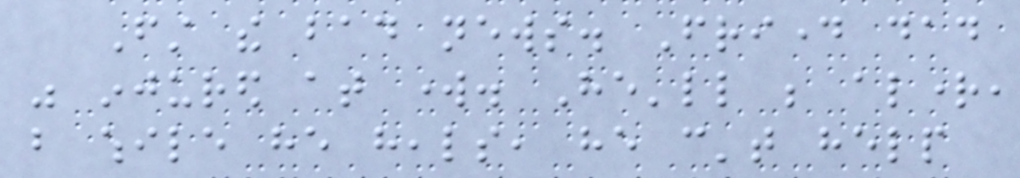First the bad news. Friday dad
was injured at work. He'll be alright,
but while he heals, he can't help
